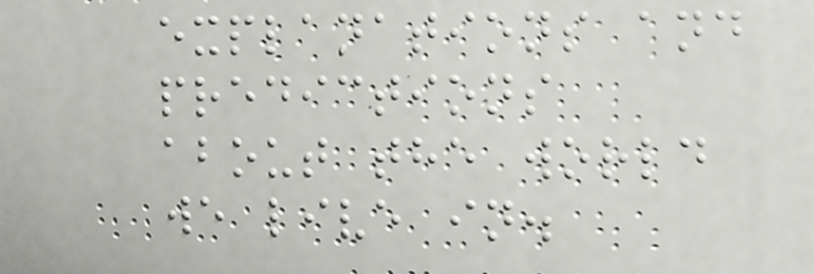explanations and
predictions
about the world
we live in.
